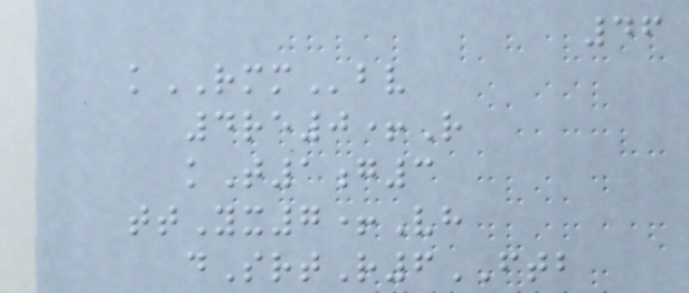46
kRMMbv
4re0+R
kT1g3
ttYx7+Vh
dSrtR6FTB
